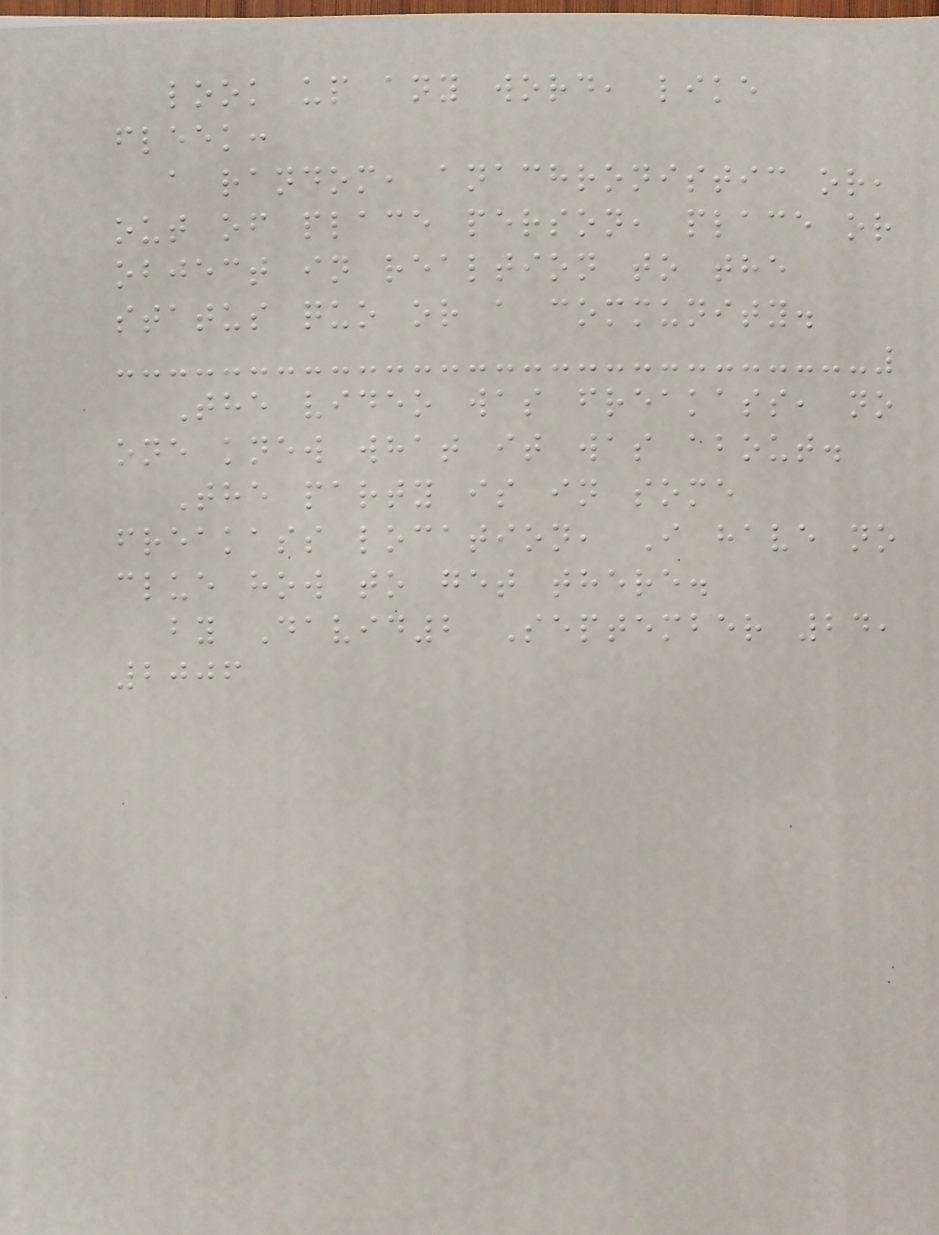look up any word, like
fleek:
a random, anachronistic or,
out of place person, place or
object in realtion to the
status quo or a community.
The video was freakass, no
one knew what it was about.
The party is in some
freakass location, I have no
clue how to get there.
by David2 September 24,
2006
